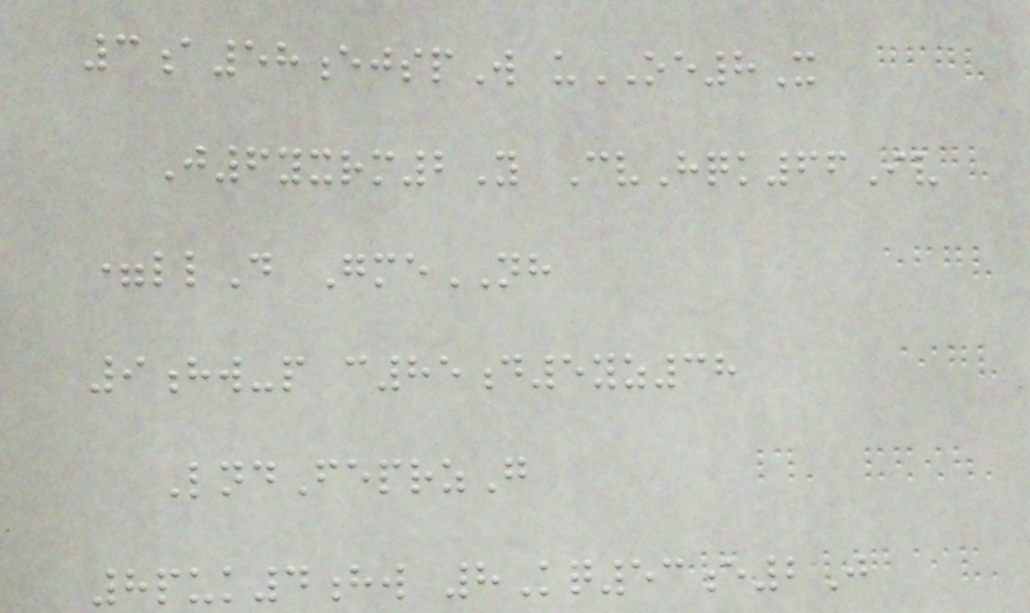3a58ejspW uOE8X
J6yxrm2Y CvHqk66Iv
=llD GmeNH
9hw-p c85d5yz38
LndFeprzG
8puk4hw 8Kq53e2J
